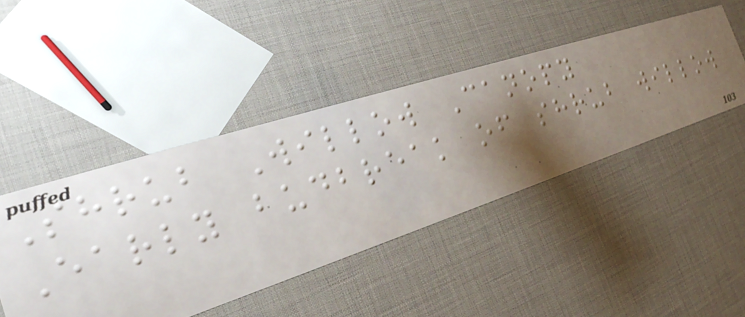Shrub Willow Canopy
Early budbreak of shrub willow
